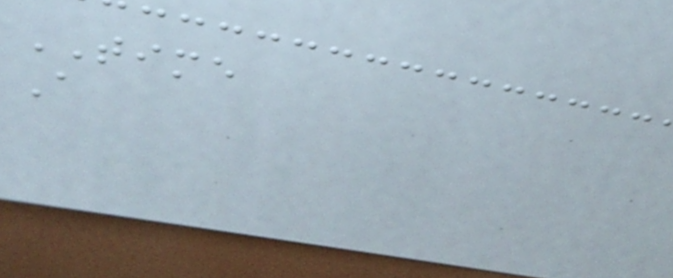TIME
A
